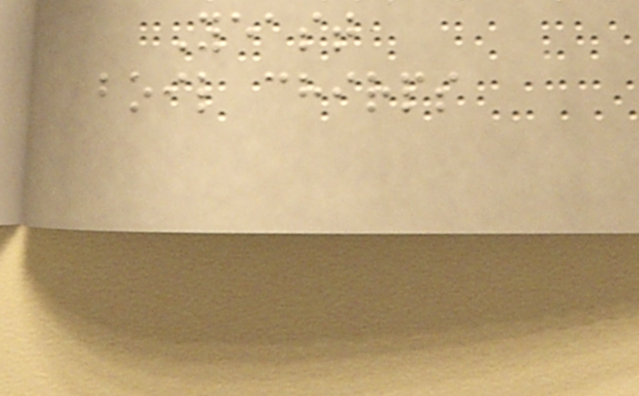Yeast
boil chirps
